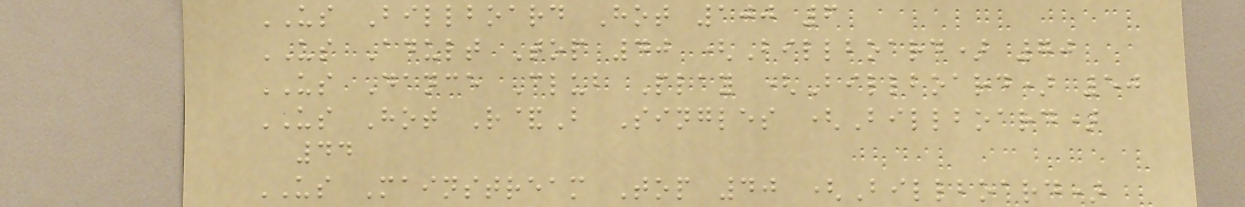US Billboard Hot 100 6
US Adult Top 40 (Billboard) 70
US Dance Club Play (Billboard) 50
US Hot R&B Singles (Billboard)
44
US Mainstream Top 40 (Billboard)
